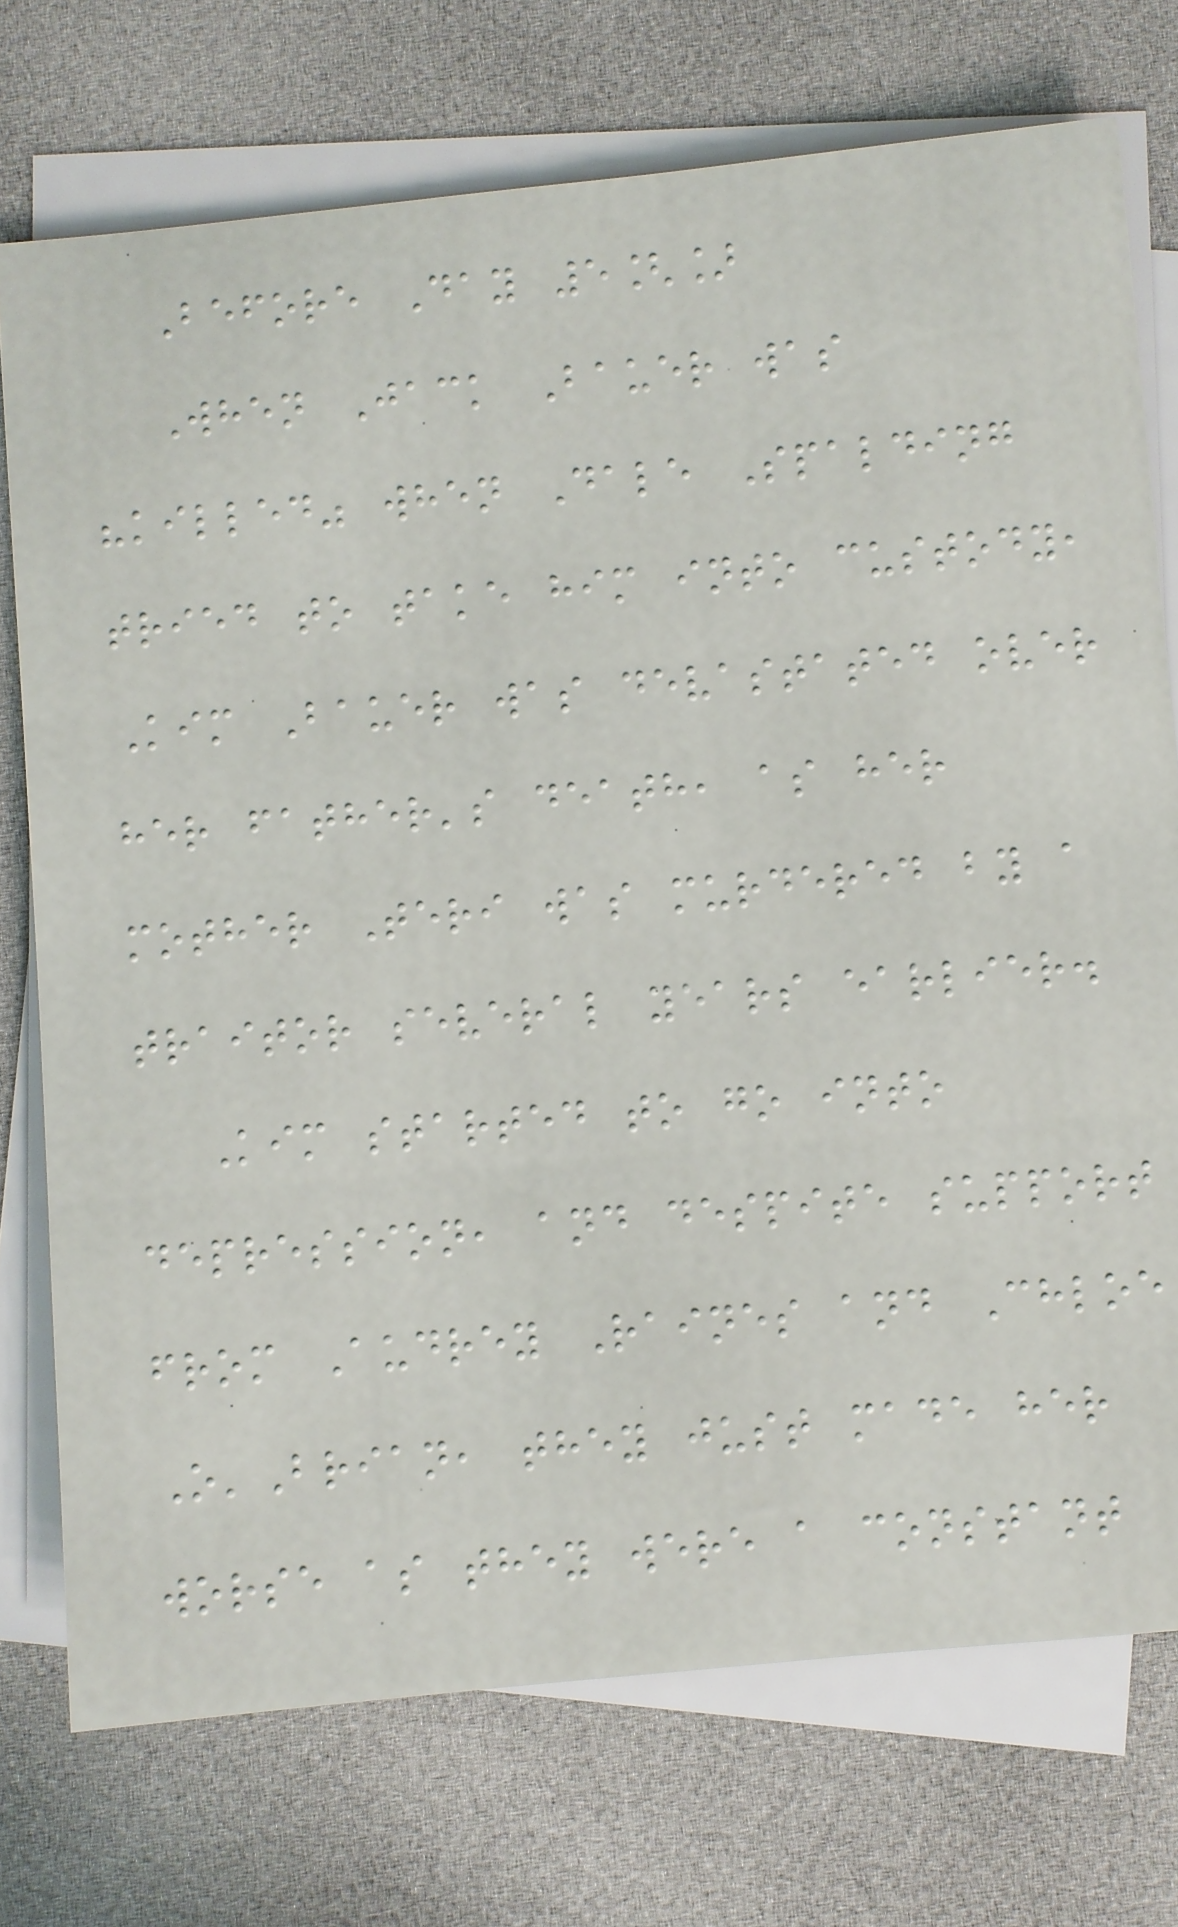Before Day 5[]
When Jack Bauer was
"killed" when Dale Spalding
tried to take him into custody,
Kim Bauer was devastated over
her father's death, as her
mother Teri was murdered by a
traitor several years earlier.
Kim started to go into
depression, and despite support
from Audrey Raines and Chloe
O'Brian, they just made her
worse as they were a constant
